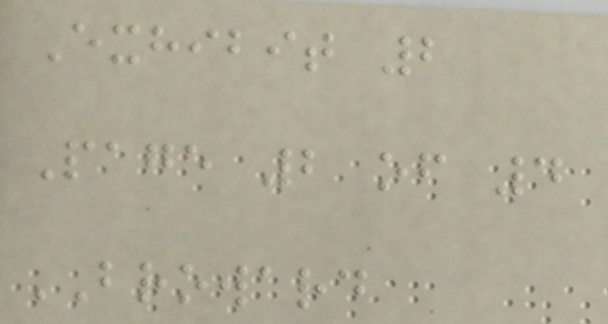Exhibit 2
Page 2 of 4
BROWARD
